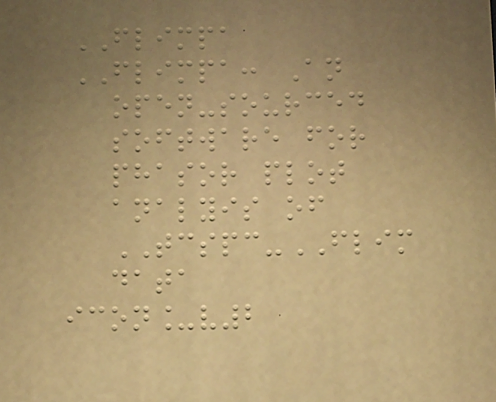FLIMPA
FLIMPA: An
open-sourced
software for
phasor plot
analyis of
TCSPC-FLIM
data
icon_v2
